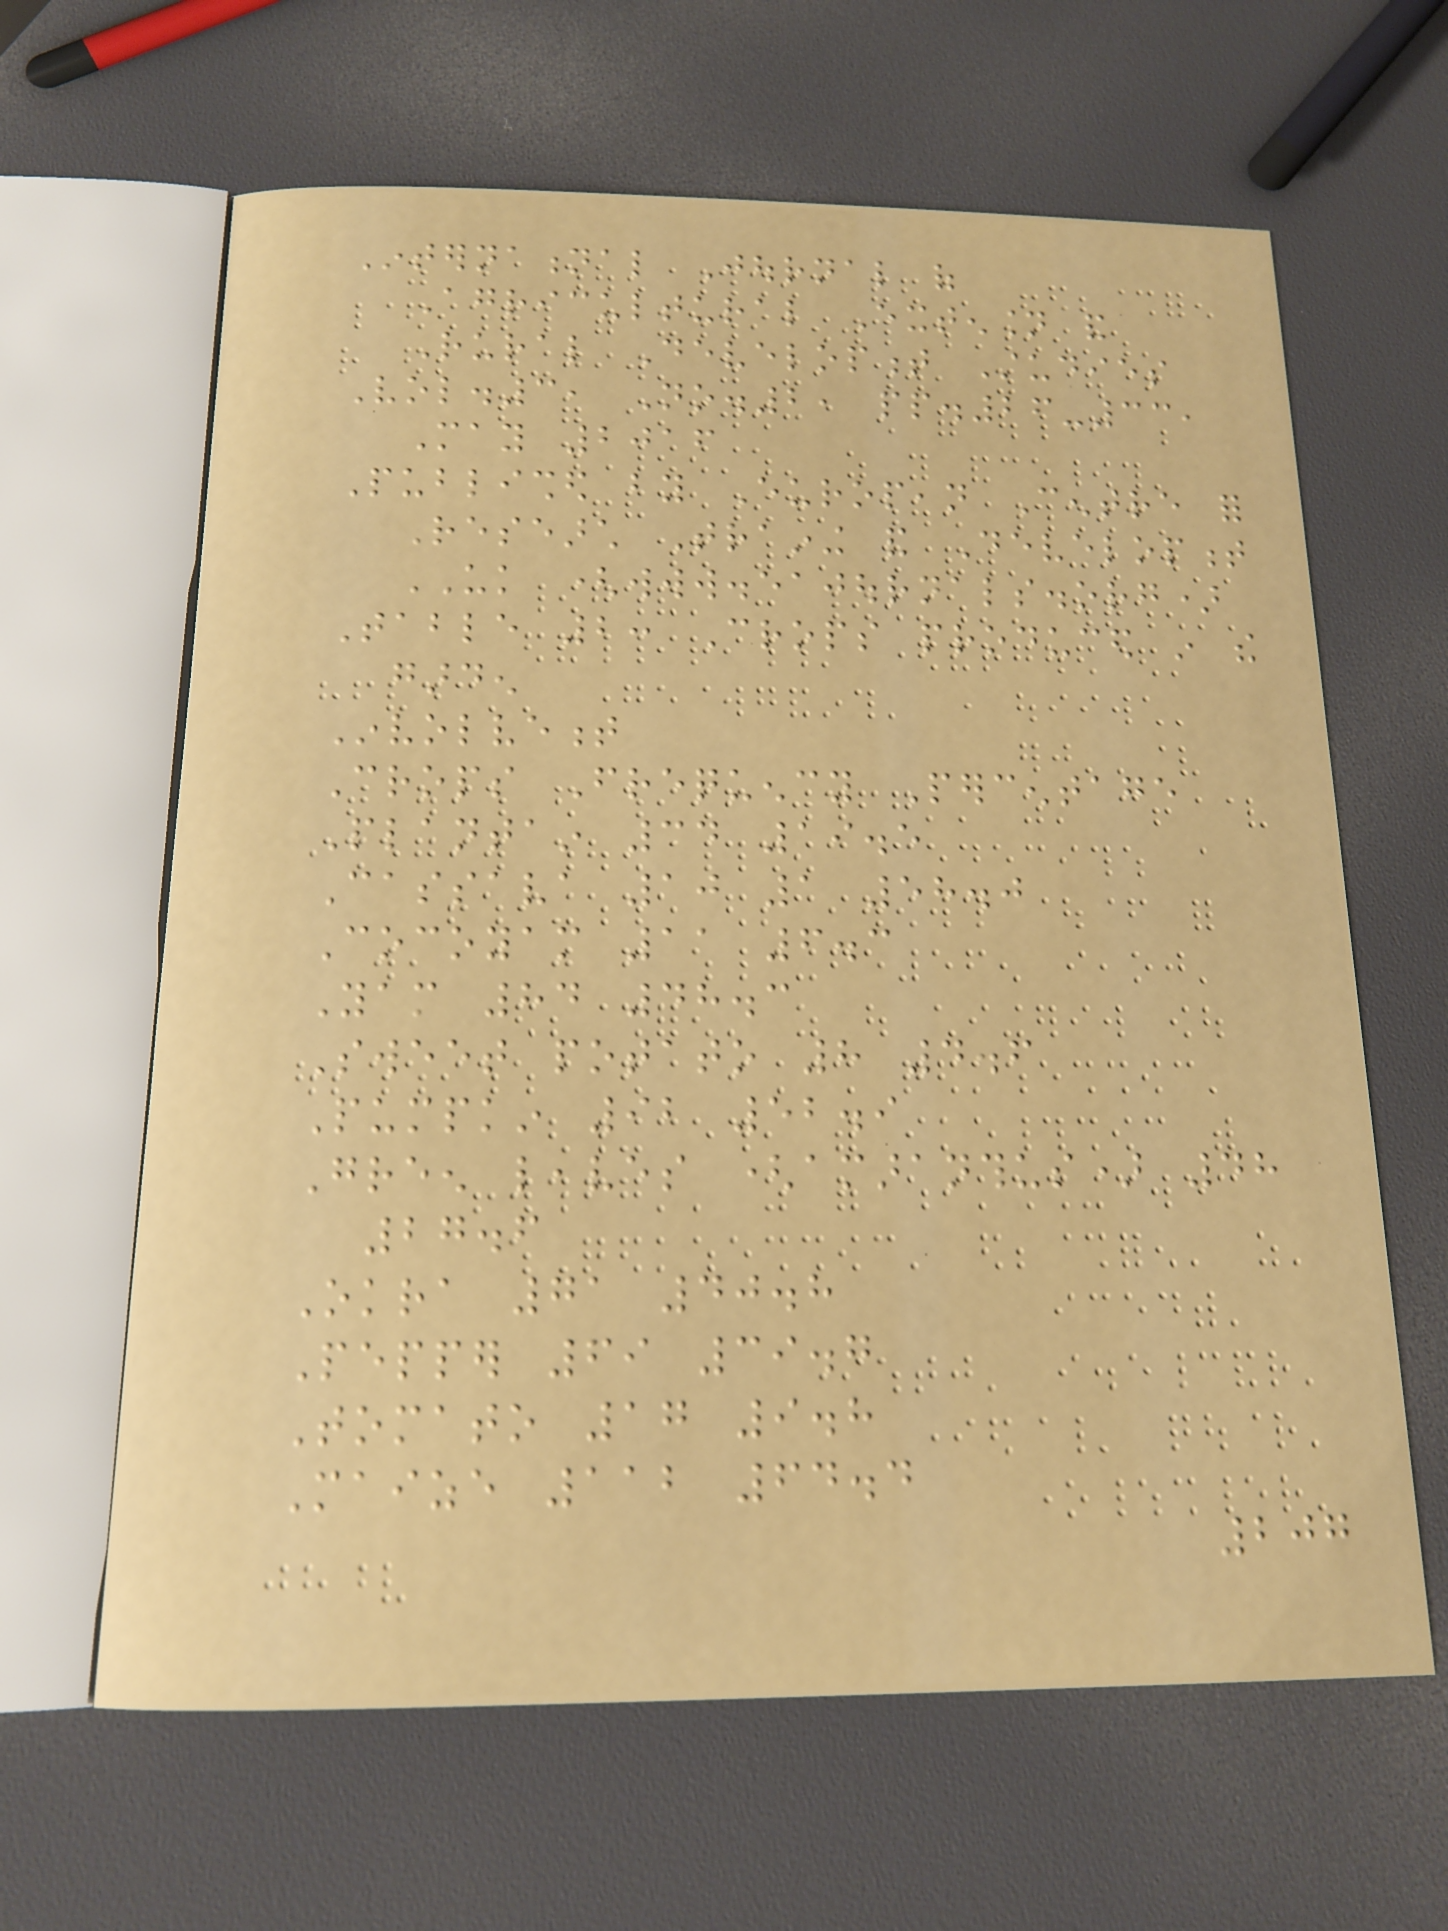International Journal of
Agricultural Extension and
Rural Development Studies
Vol.3, No.2, pp.26-33,
May 2016
Published by European Centre for
Research Training and Development
UK (www.eajournals.org)
Table 2: Crops produced in the
garden
Involvement
Crops Frequency Percentage
Plantain 34 19.5
Cassava 10 1 58.0
Cocoyam 11 6.3
Yam 84 48.3
Sweet potato 8 4.6
Pumpkin 92 52.9
Green leaves (amaranthus) 48
27.6
Okra 71 40.8
Pepper 69 39.7
Tomato 17 9.8
Maize 112 64.4
207
